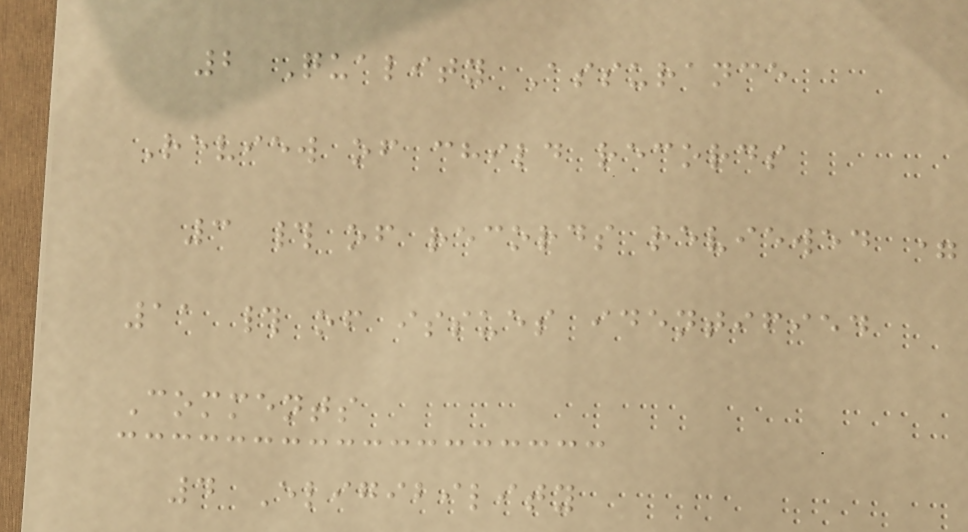2 Quality Assurance
Review of child records
3 # of records reviewed =
11 # of issues identified
Comments
4 Eligibility
